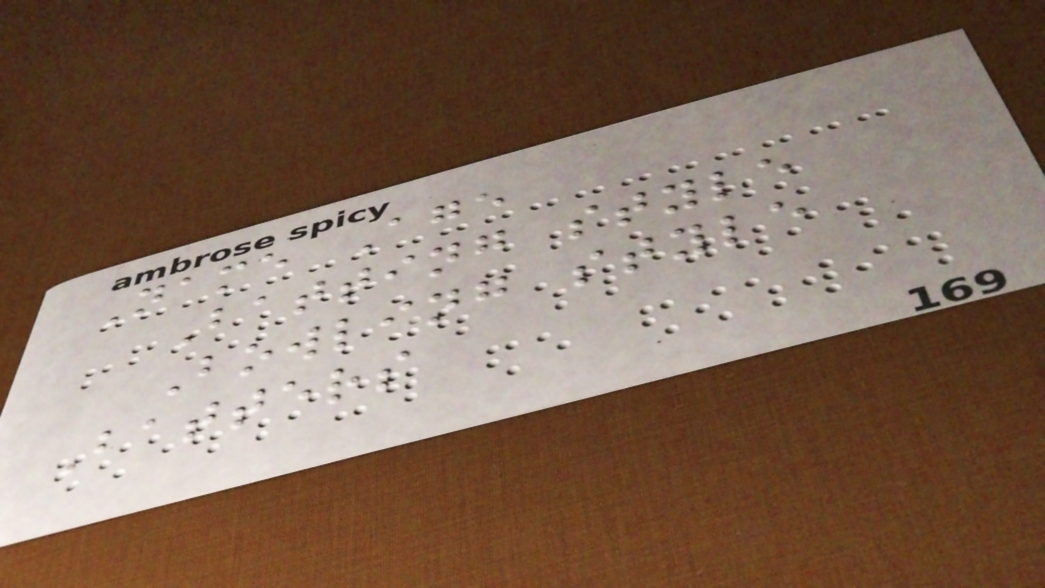Name Age
Batting style
Bowling style
Batters
